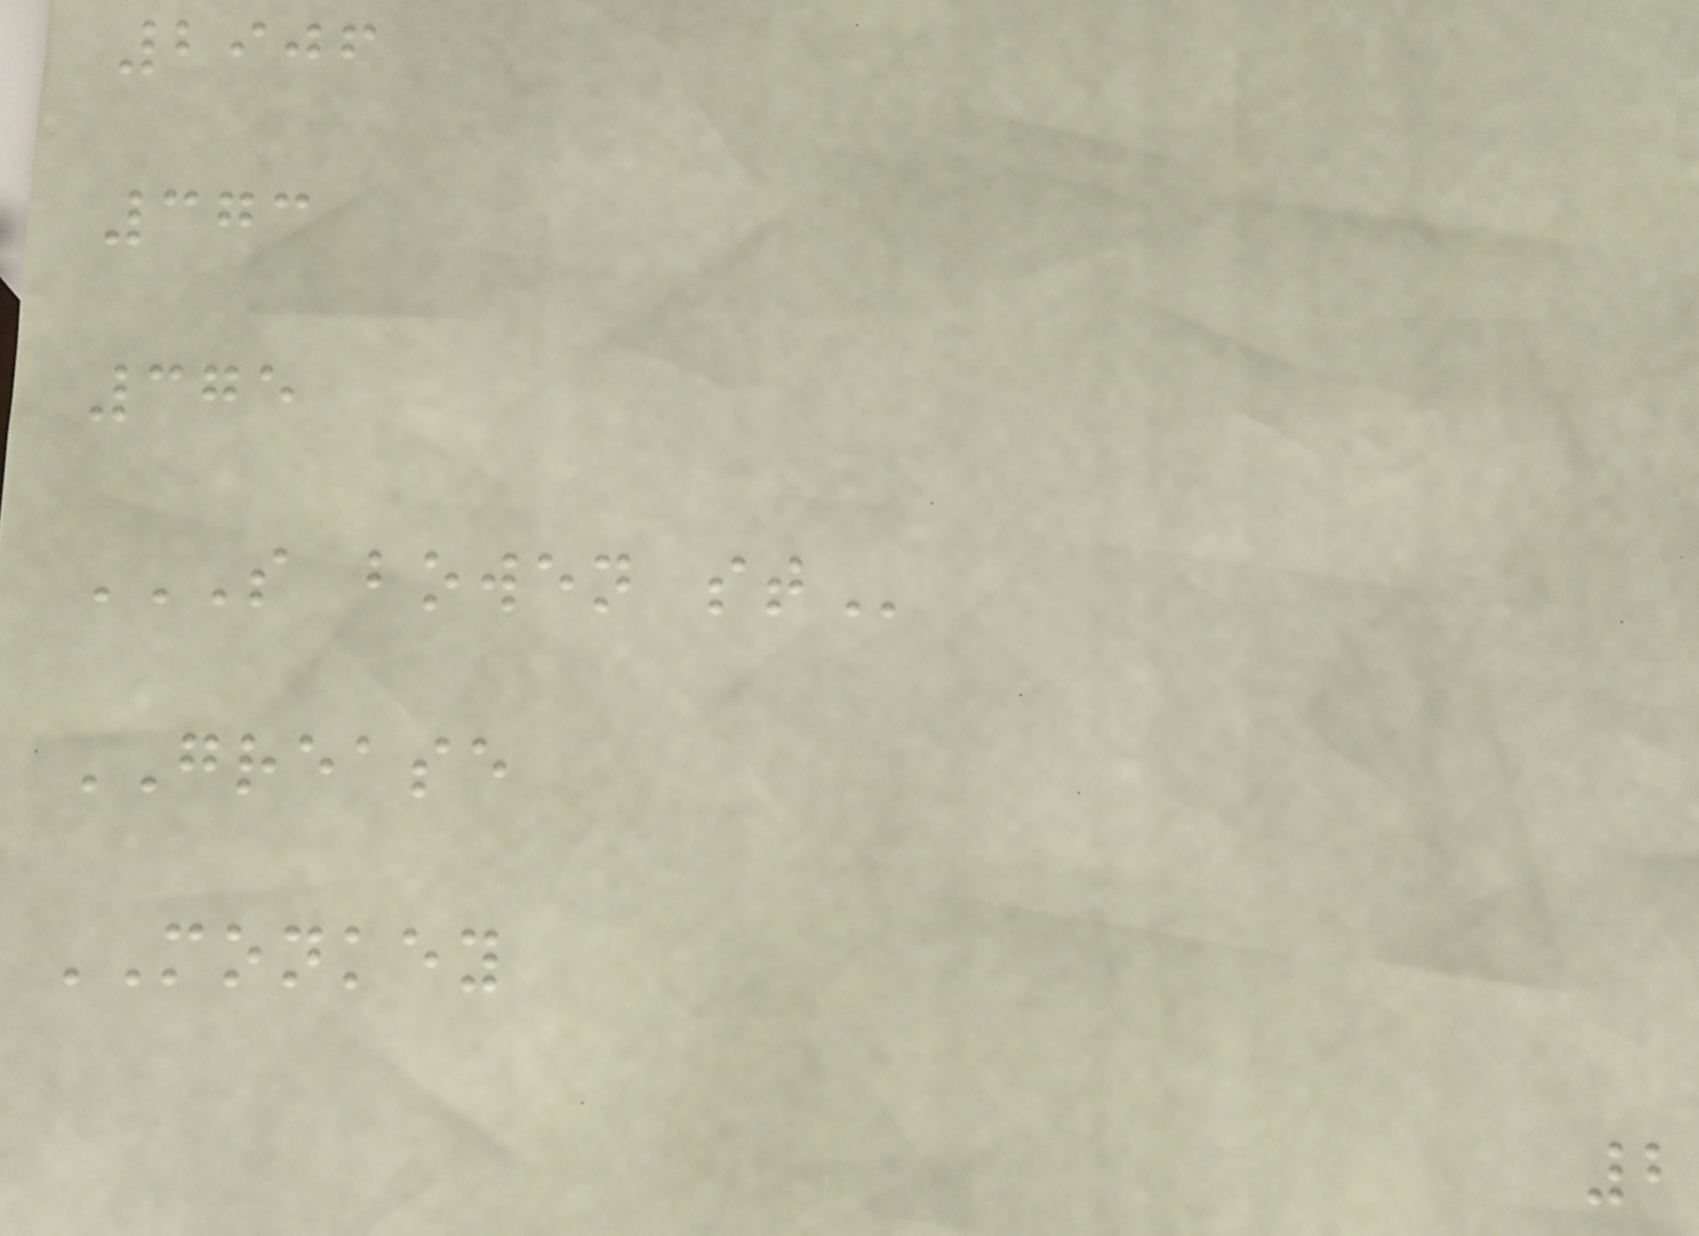2906
373
375
S BOWEN ST
GREASE
MONKEY
2
